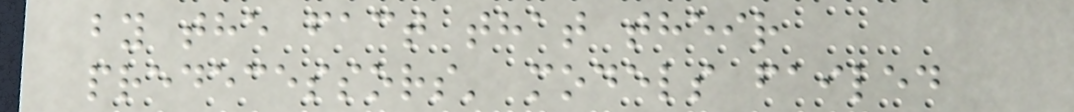by the fact that their
predecessors' models failed
